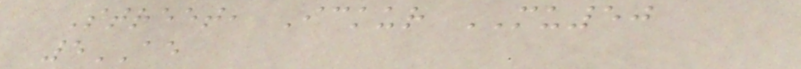Street, Ickur MU50
5AE
